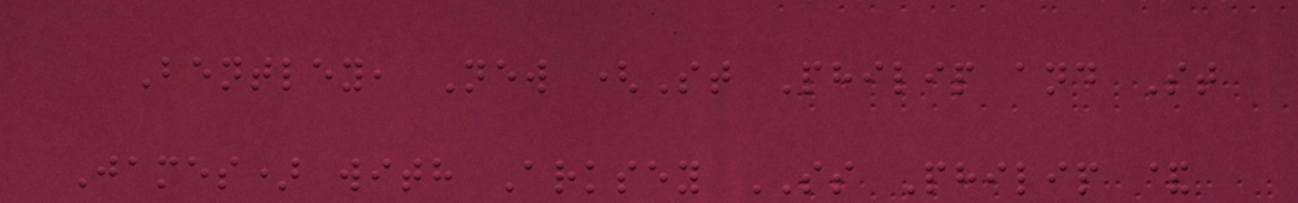Bentley, New (St Philip and St
James) with Arksey SS Philip &
